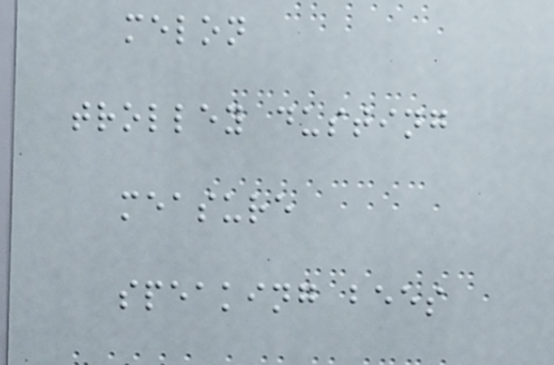melon
trolley dusting
measure
speaking bees
